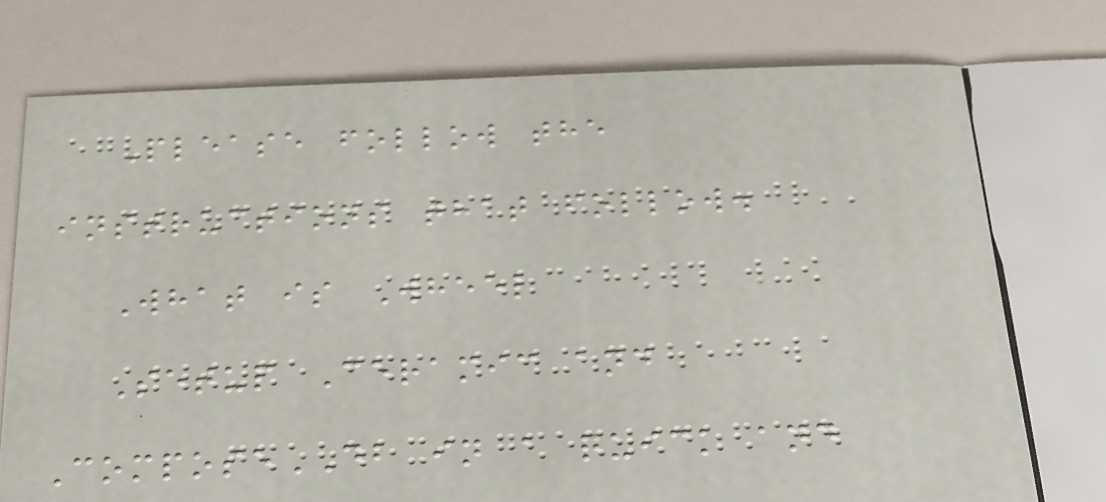Please follow the
instructions that follow.
What is Wheel
Setup Ceramic and
ComposeDB in a quick and
